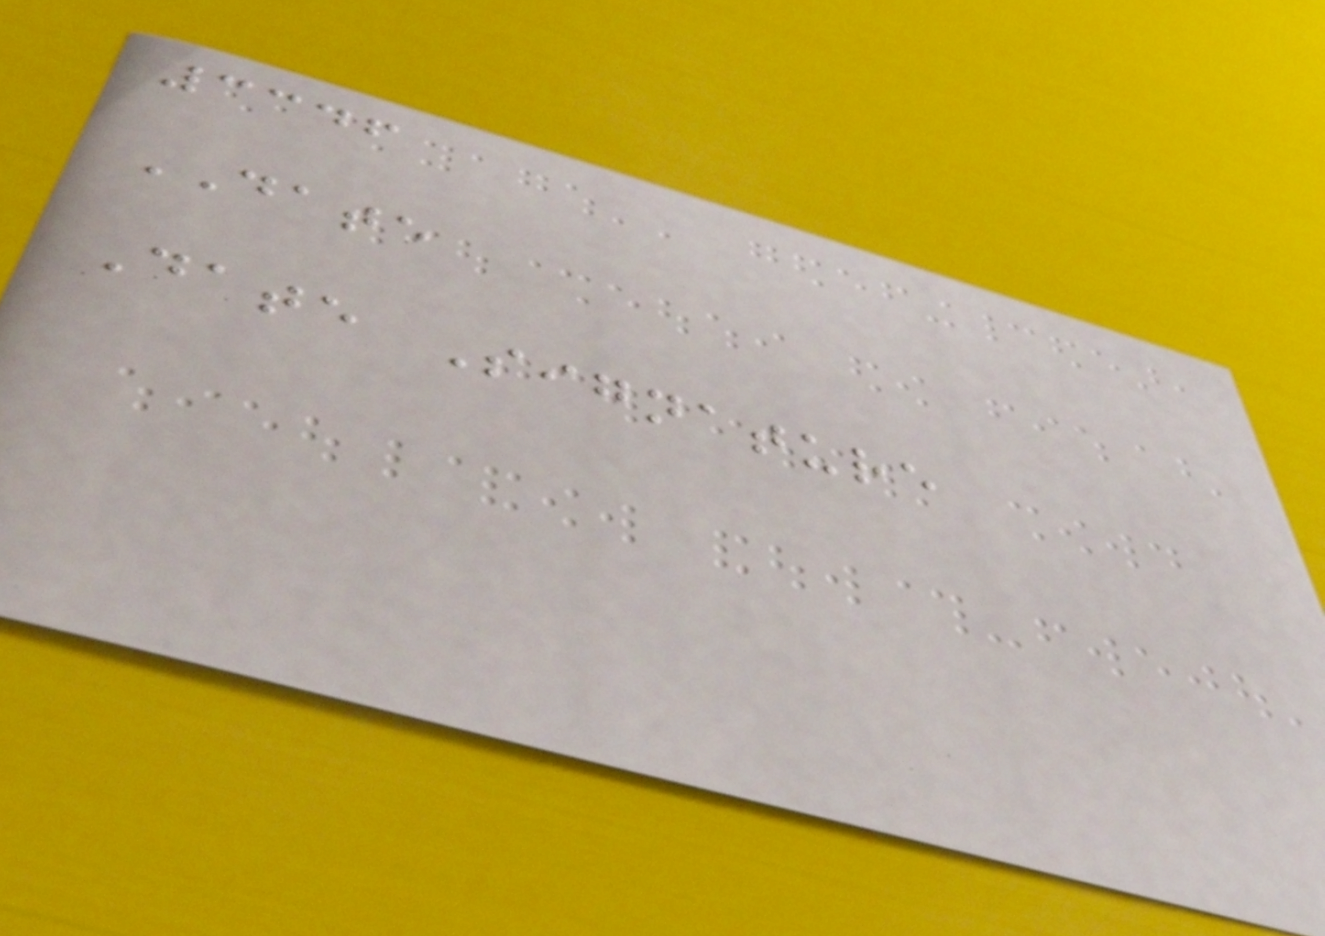3346
DATE
Date Signature
